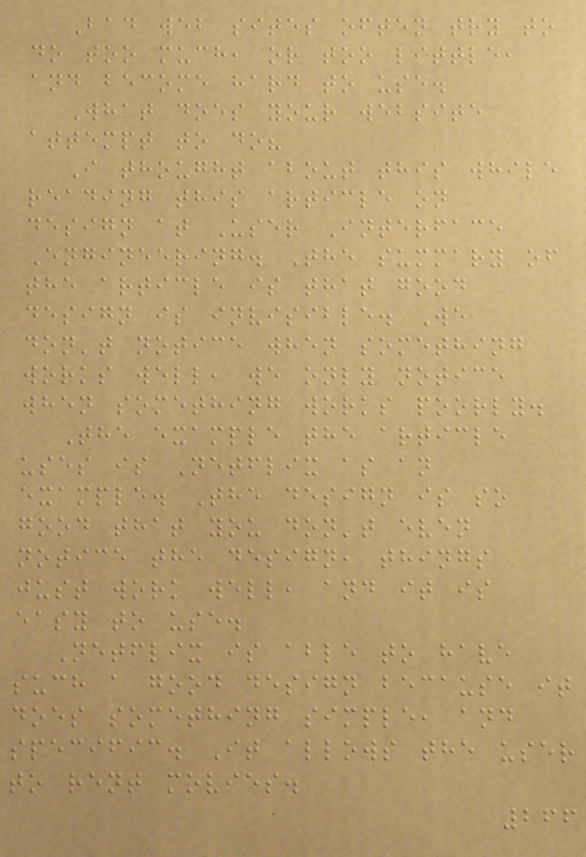Bad web sites often try to
do too much, or too little,
and become hard to use.
What does your website
attempt to do?
I thought about this while
reading this article on
design at User Interface
Engineering. The summary of
the article is that good
design is invisible. We
don't notice when something
works well, we only notice
when something works poorly.
The example the article
uses is Netflix as an
example. The design is so
good that you don't even
notice the design, things
just work well, and it is
easy to use.
Netflix is able to have
such a good design because it
does something simple, and
specific. It allows the user
to rent movies.
266
